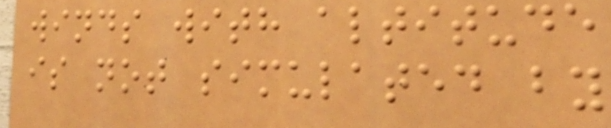winds with altitude
is not simulated by
